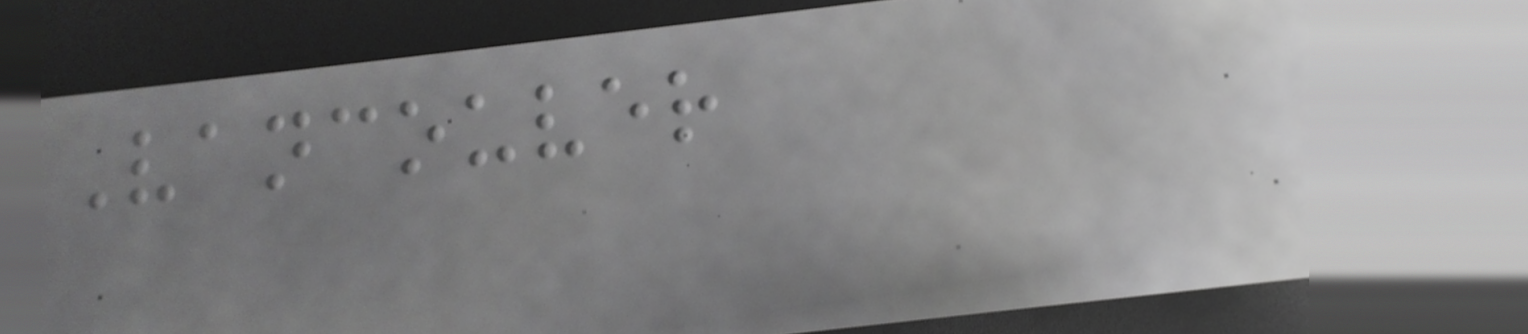Vancouver
